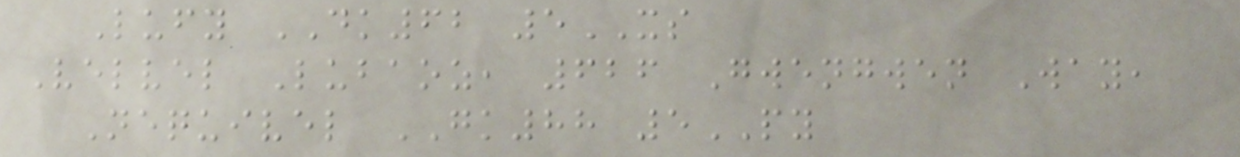Lufy DK62 5XS
Velvel Lubaoz, 626 Gwengwen Way,
Nequivel GK88 5PY
